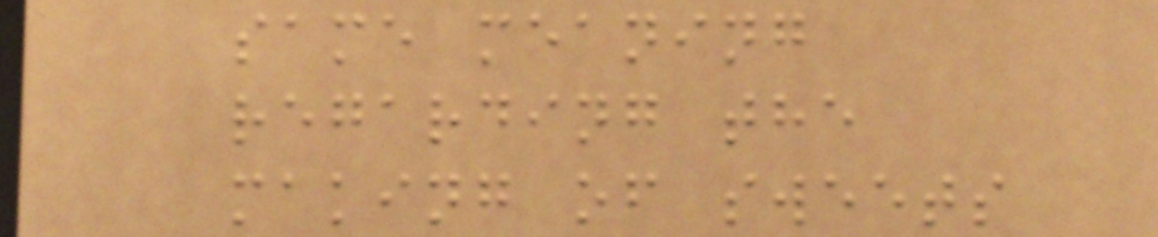same meaning
regarding the
making of sweets
